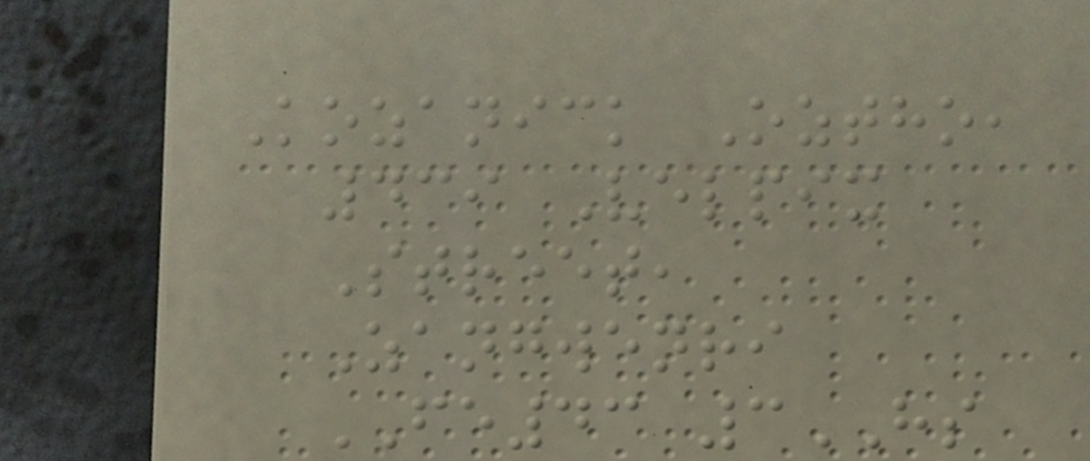Kozanick Oztho,
439 Velpix
Street,
Zangwenri
FE43 3HS
